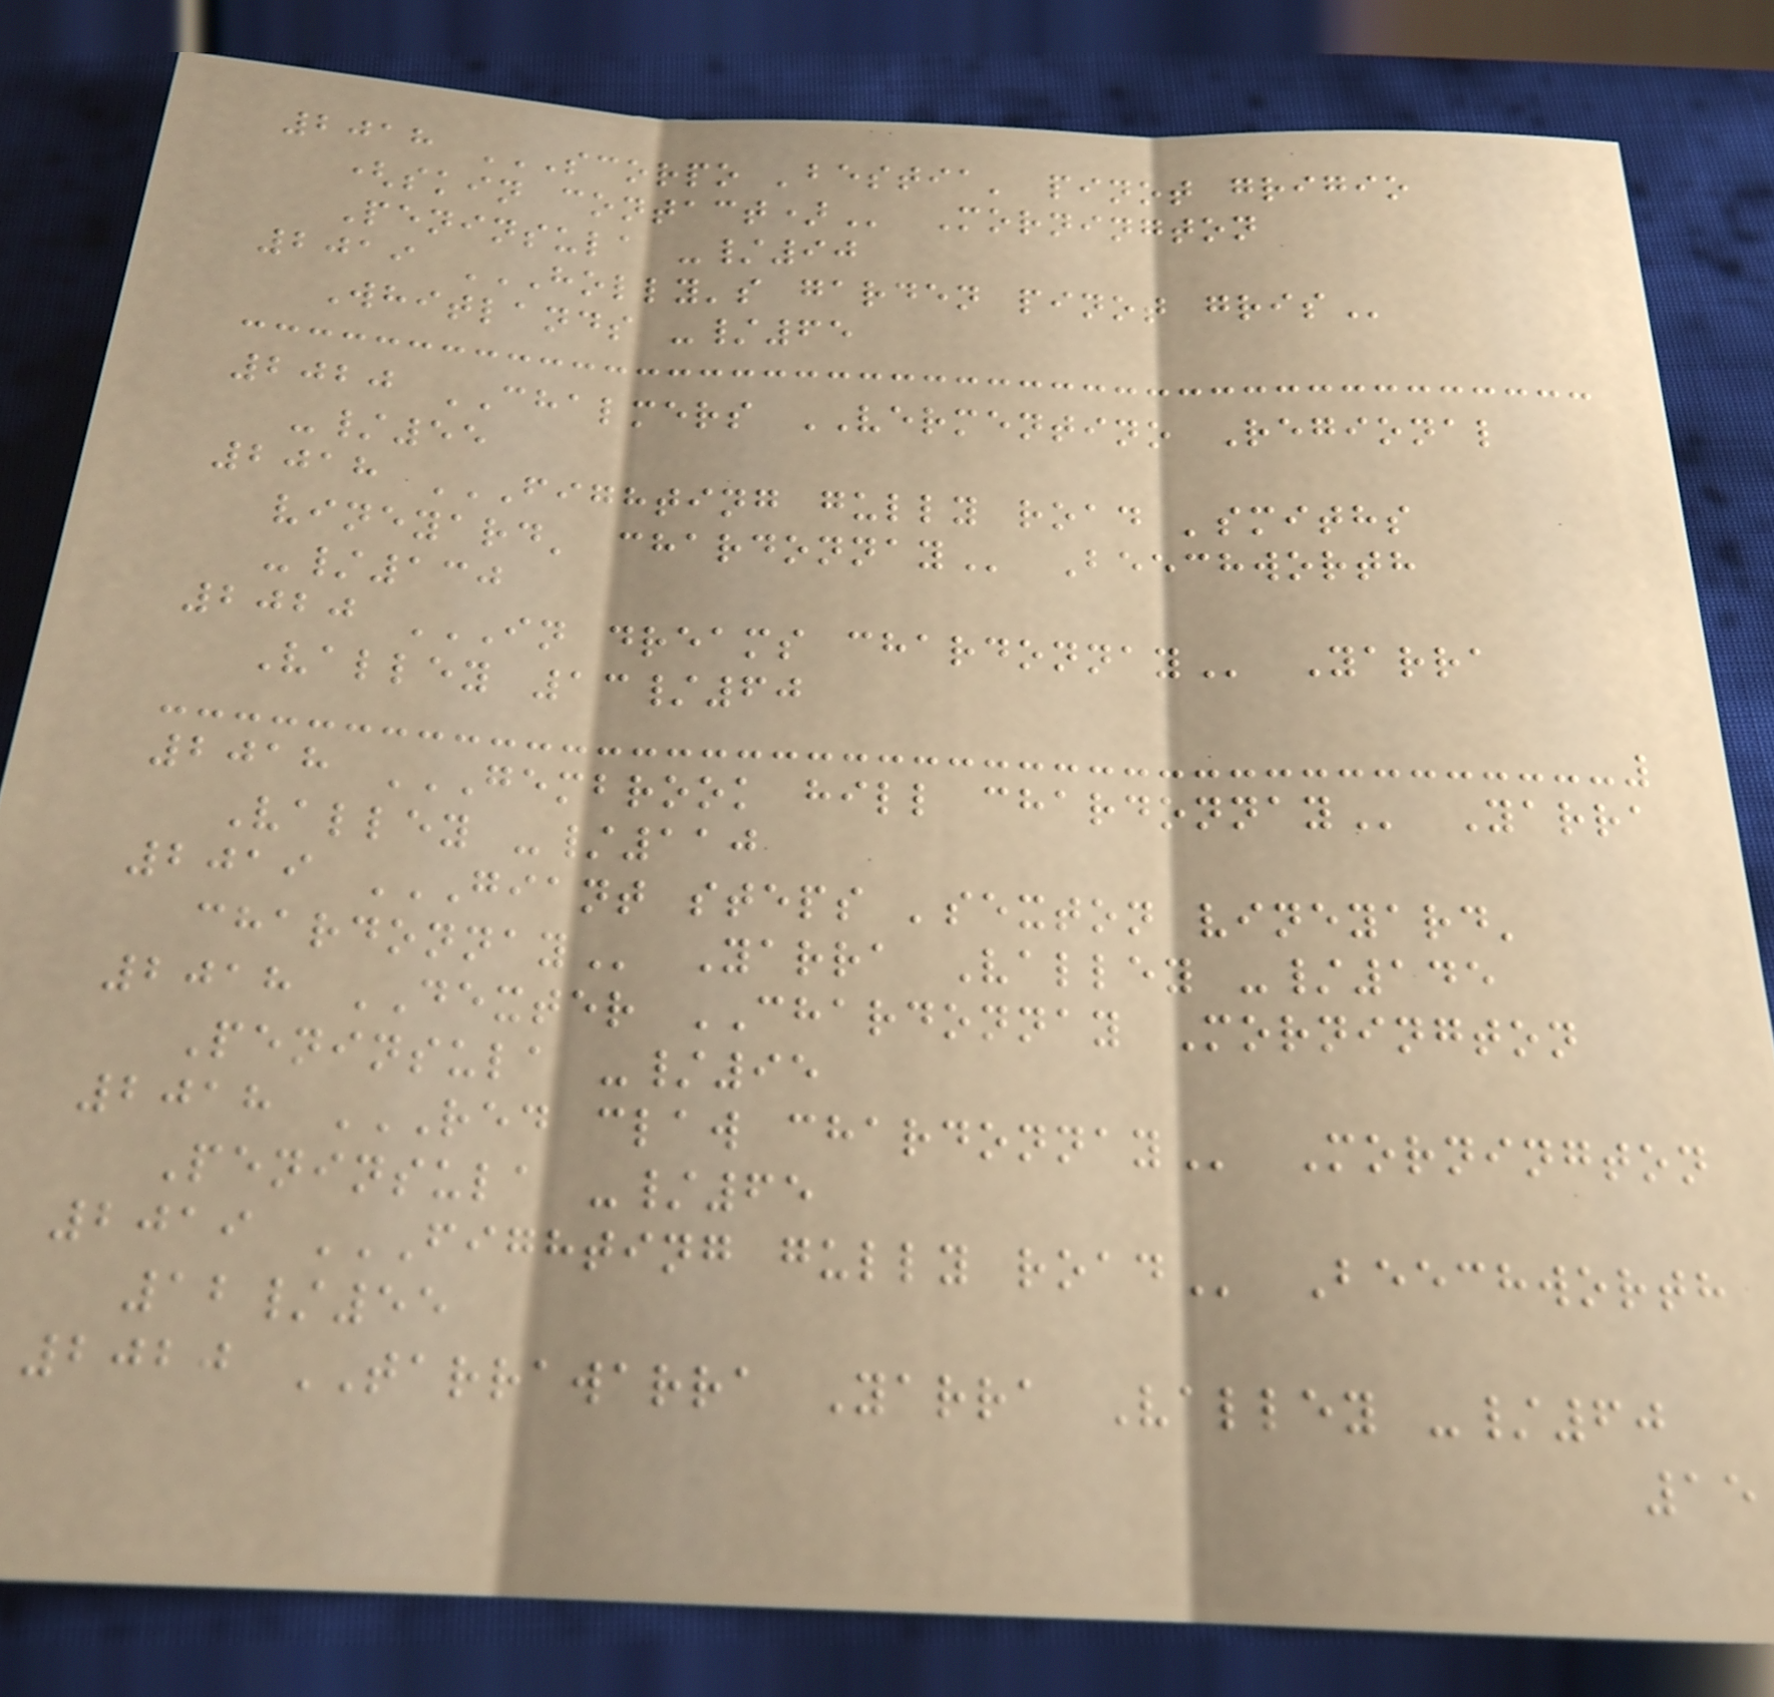2018 SCORPO 'BESTIA' PINOT GRIGIO
(SKIN CONTACT) Mornington
Peninsula -/90
2019 HOLLY'S GARDEN PINOT GRIS
Whitlands -/65
2020 CHALMERS VERMENTINO Regional
-/55
2018 FIGHTING GULLY ROAD 'SMITHS
VINEYARD' CHARDONNAY Beechworth
-/130
2020 IN DREAMS CHARDONNAY Yarra
Valley 13/60
2018 GEMBROOK HILL CHARDONNAY Yarra
Valley -/110
2019 GIANT STEPS 'SEXTON VINEYARD'
CHARDONNAY Yarra Valley -/145
2018 DEXTER CHARDONNAY Mornington
Peninsula -/95
2018 RED CLAW CHARDONNAY Mornington
Peninsula -/65
2019 FIGHTING GULLY ROAD Beechworth
12/55
2020 TARRAWARRA Yarra Valley -/60
15
